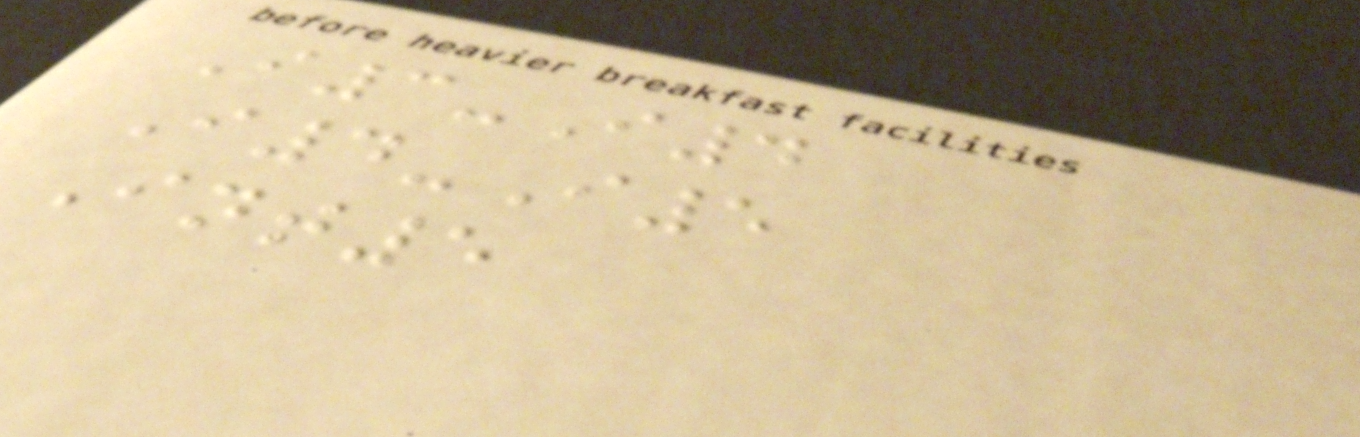I3-I4
I4-I5
Int5
